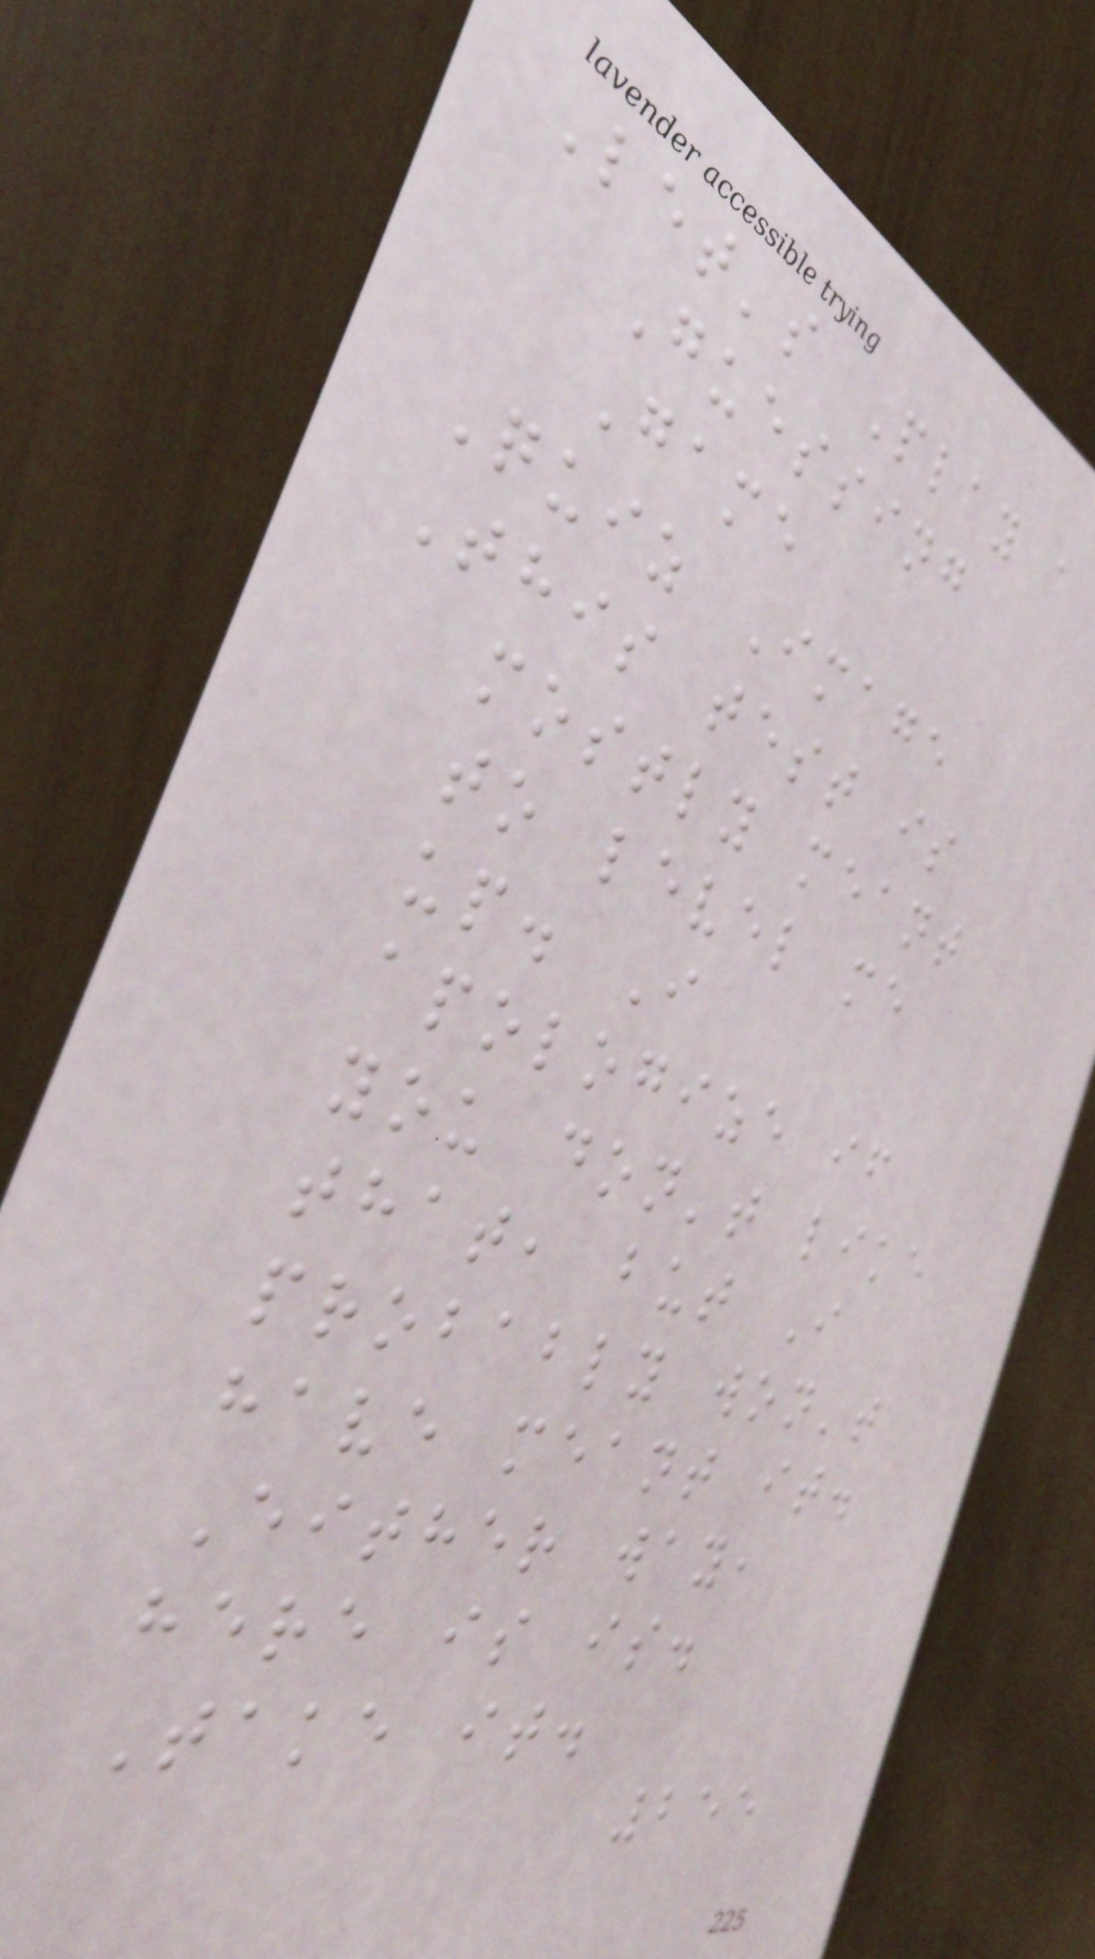Let's Play a
Guessing
Game
Quiz Image
This test is
mostly meant
to level me
up. I
apologize if
you don't like
that, but I
probably won't
have meant it.
Either way,
here is is.
Take it.
255
